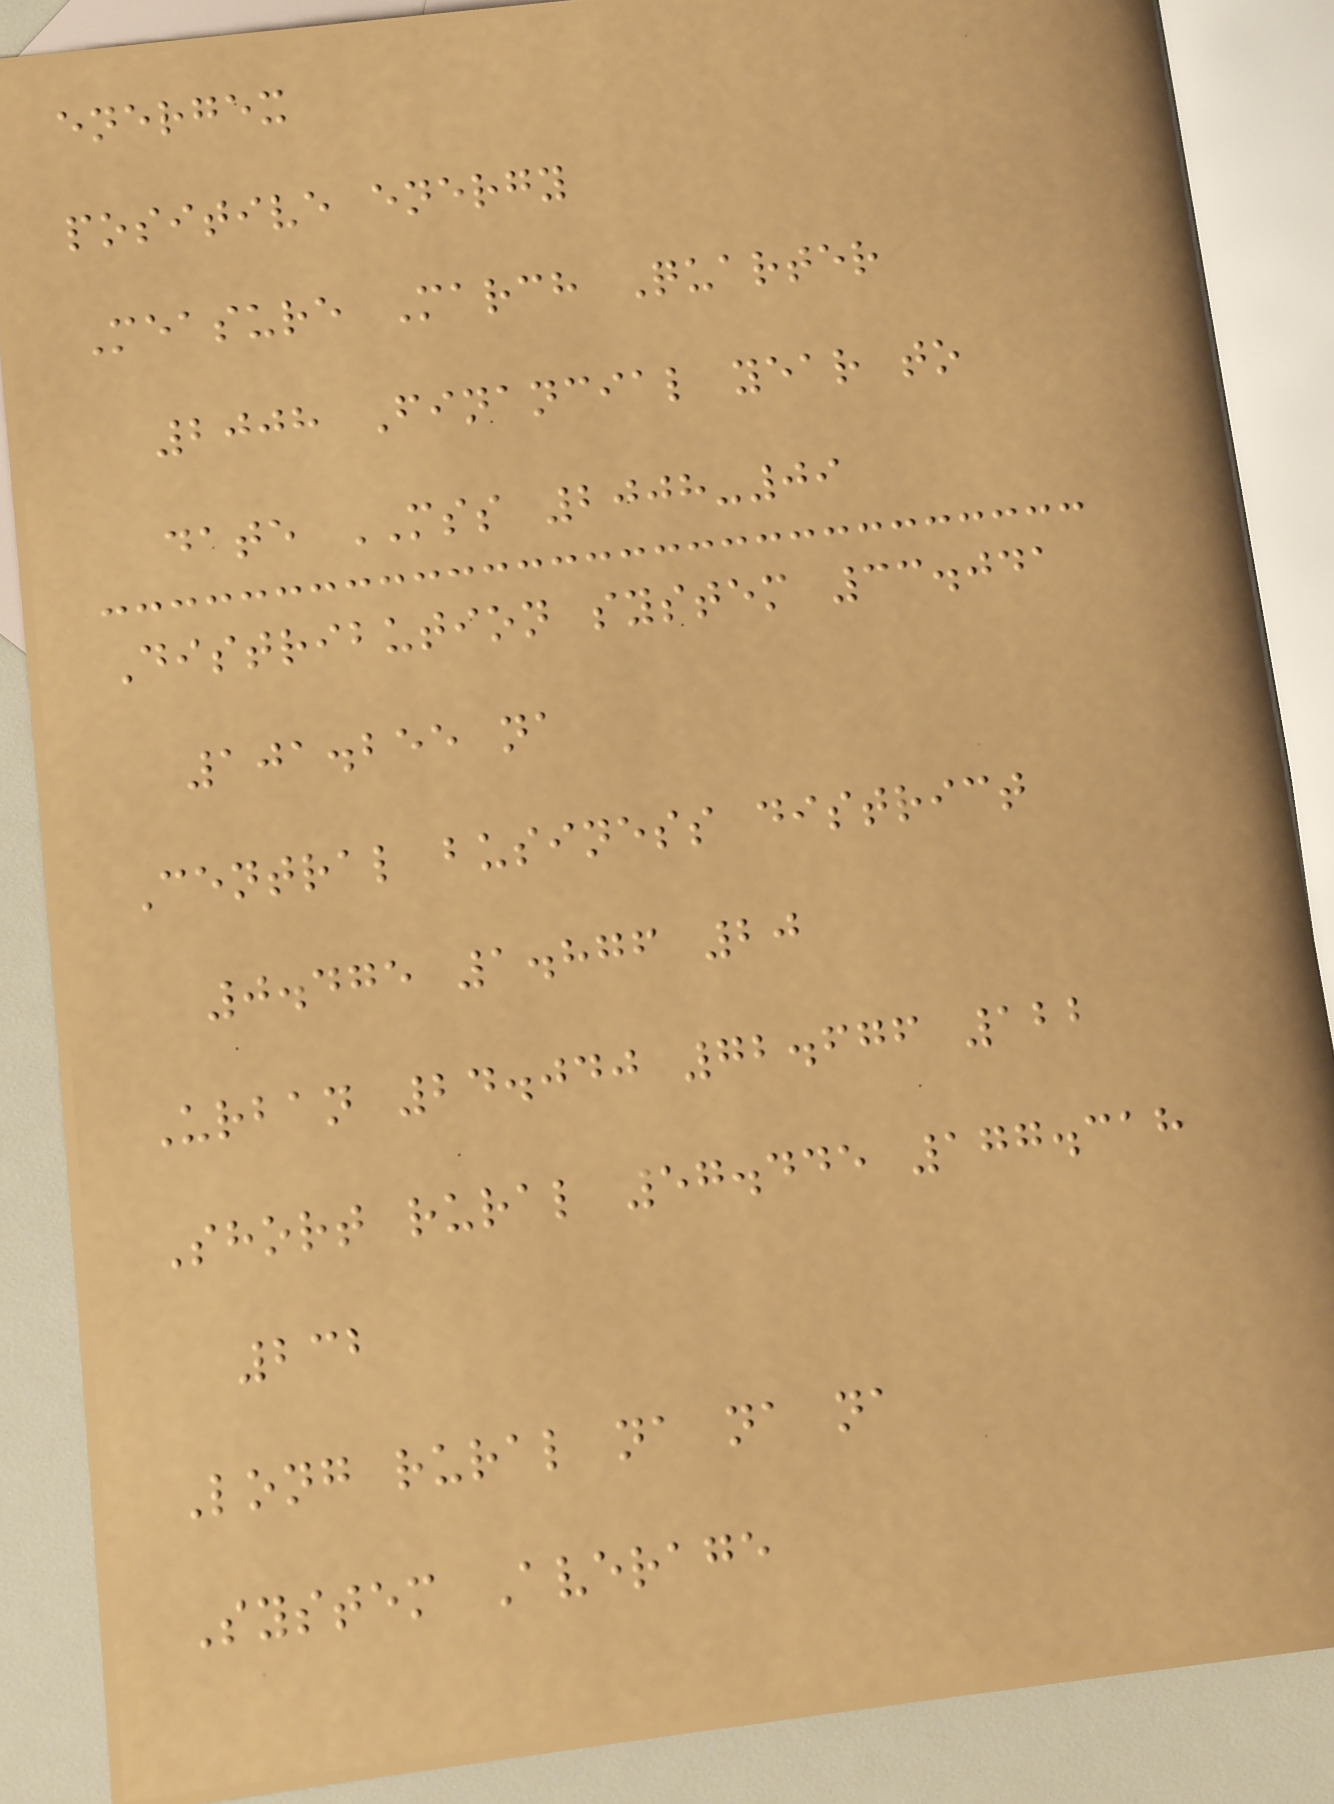energex
positive energy
Measure March Quarter
2008 Financial year to
date MSS 2008-09
Distribution system 33.041
101.255 na
Central business district
0.475 1.876 20
Urban 24.040 72.676 122
Short rural 57.445 177.318
232
Long rural na na na
System Average
